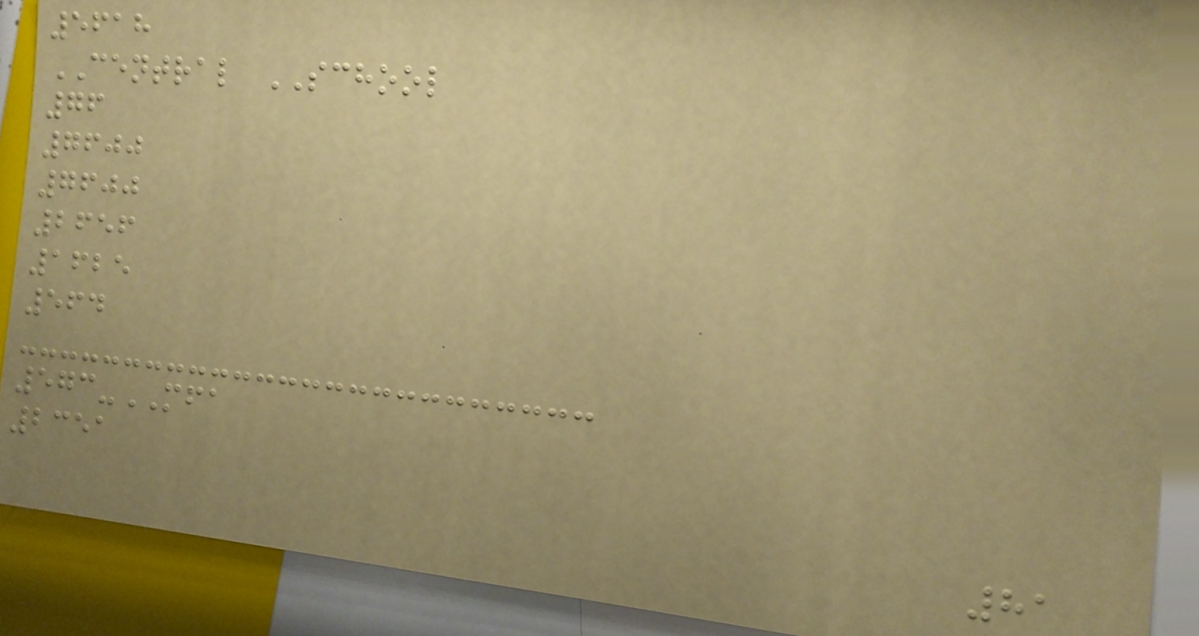5618
CENTRAL SCHOOL
76
7600
7600
2656
1625
564
573-MFA
2351
81
